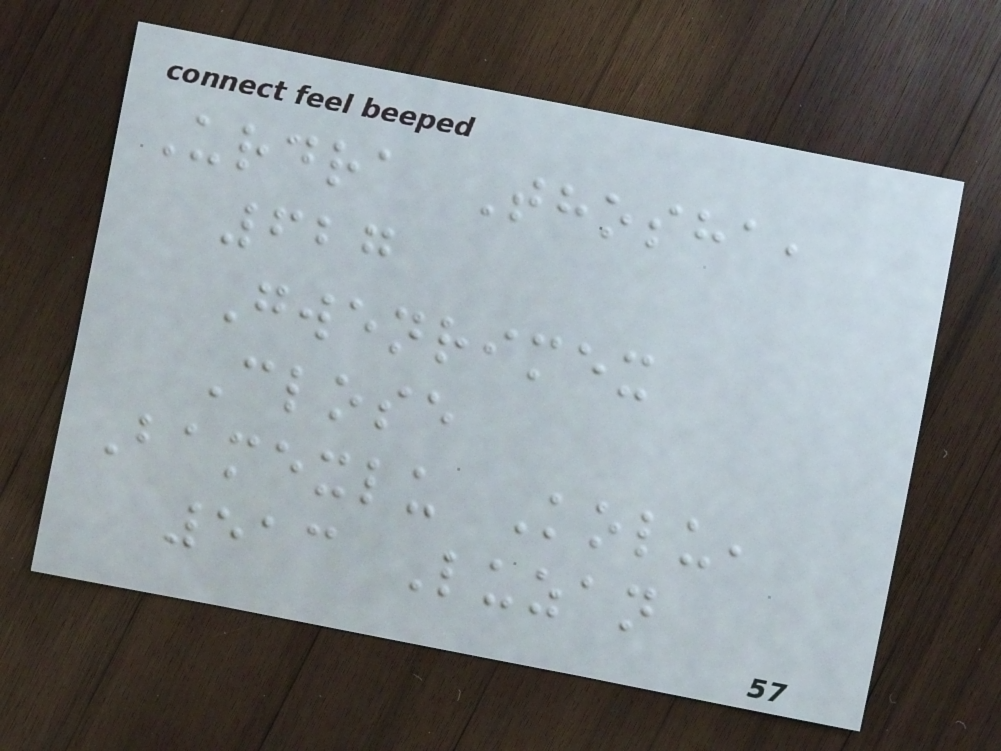Urdra Thosha,
627
Gwenrimex
Close
Bamexlu Kolu,
513 Luzan
